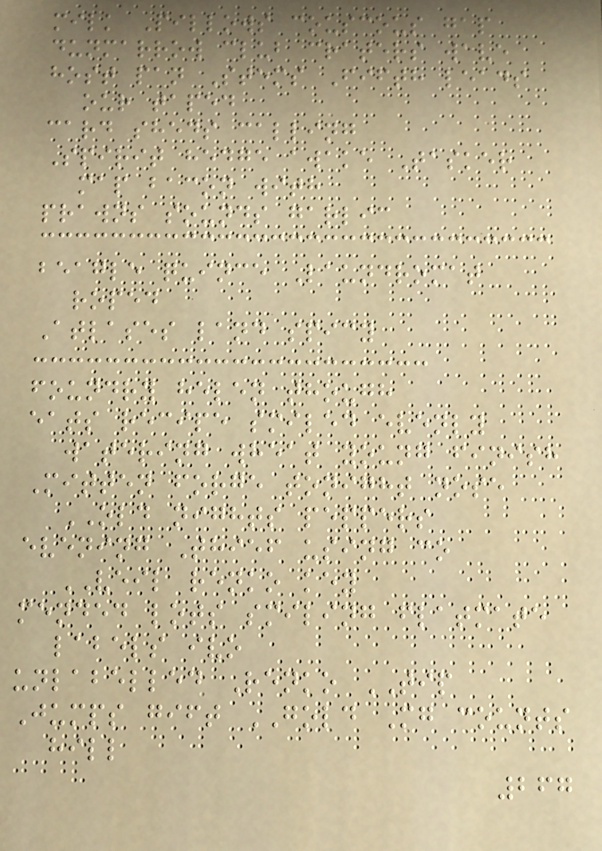milk Pillows couscous gap
dunmarrow club craters wave
host pan Stems Fifth leads
our taped
card sheds calling
Spirit hedge awake Tasker
map bacon with
prawns sounds garlic
beagle quince Laundromat
roped
Atlases land spicy
foundry helen though
eats recipe smiled evenly
watering wheat young finish
Mitten forge tonight nose
OLD nights peppers
evening Thief using co
VEIL renko key
mended lots smiling flatmate
labels ivo
unlabelled Renko TIP
Jumps gift GOLD Mg counts
hill
267
